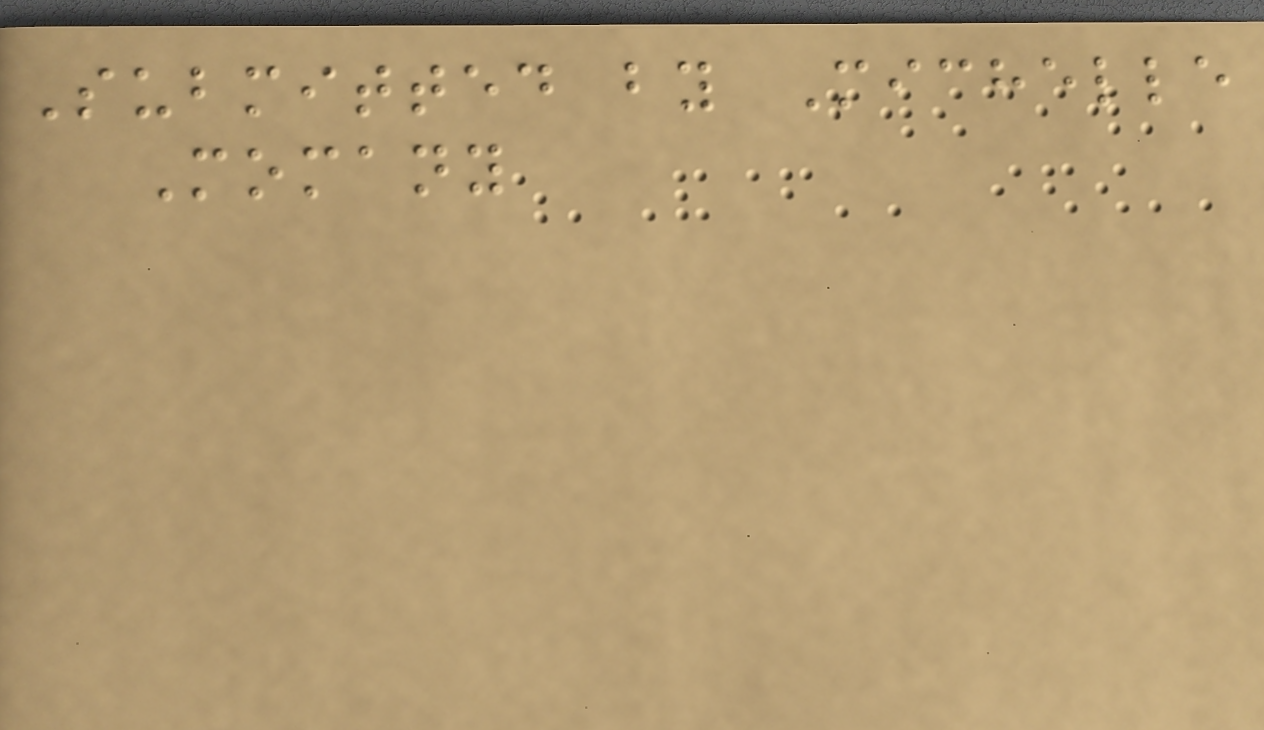Submitted by Michelle
Momany
